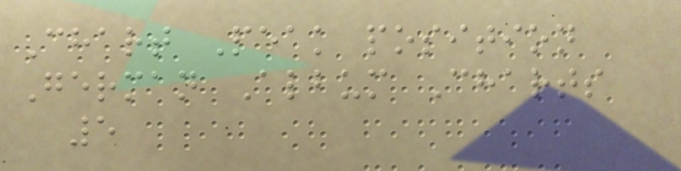Chart Peak position
German Album Charts
5
